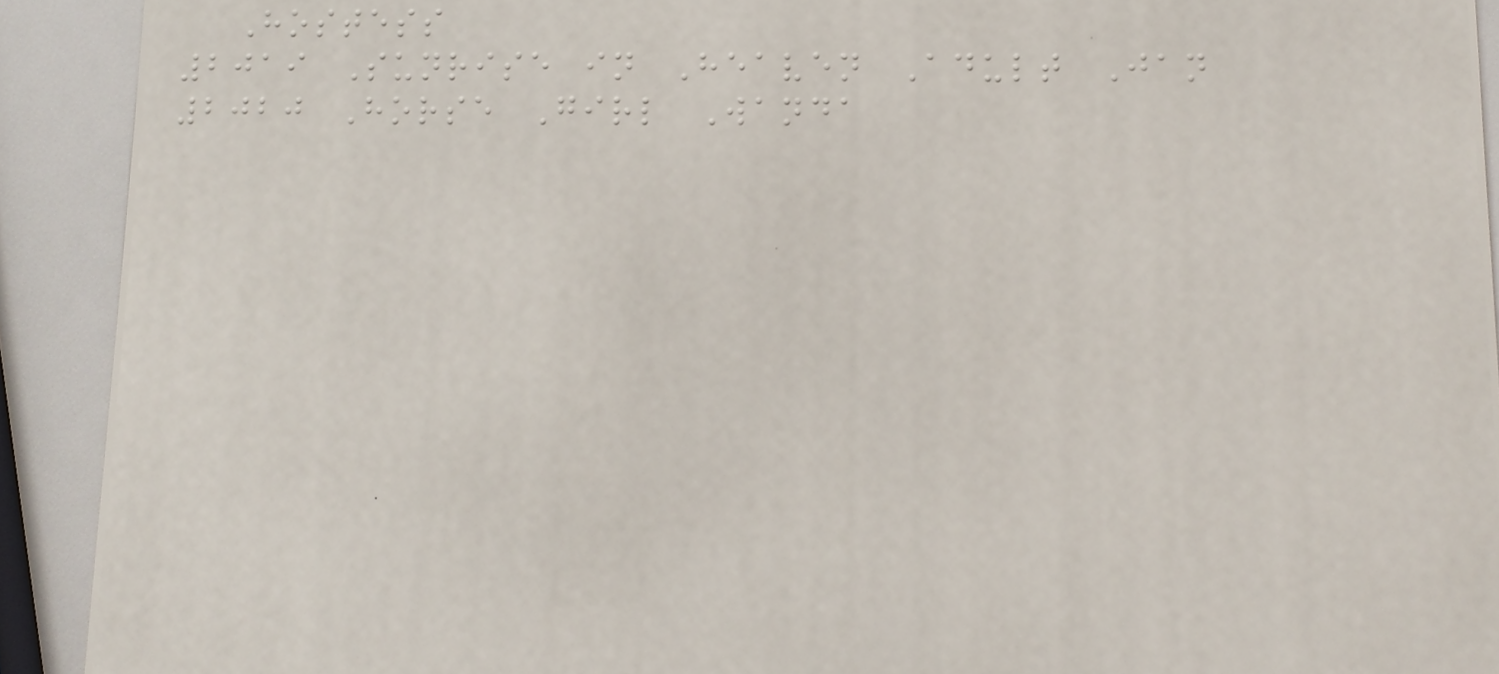Hostess
2019 Sunrise in Heaven Adult Jan
2020 Horse Girl Wanda
